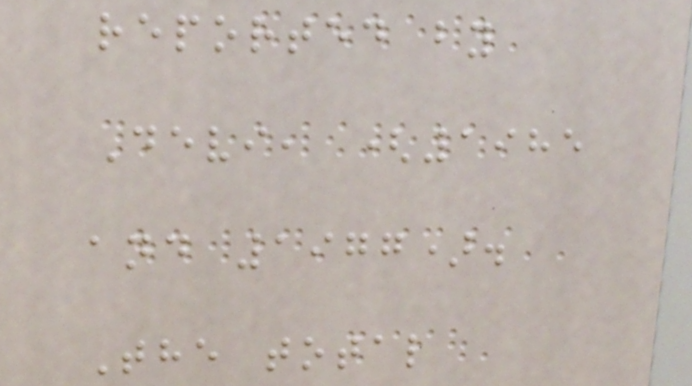reported by
Devi, (1985
and 1977).
The total
